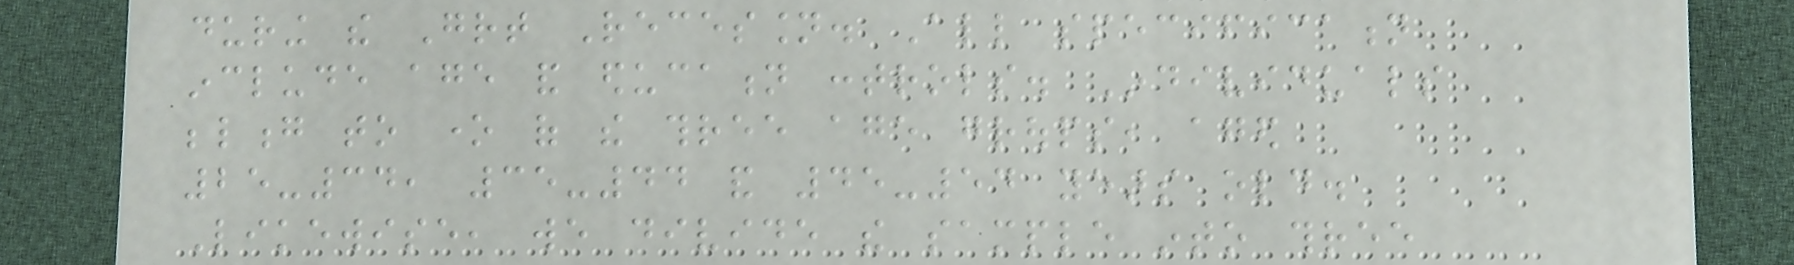during the Great Recession. All specification
include age and education controls. Individuals
belong to one of the three age groups, aged
25-34, 35-44 and 45-54 years old.
Likewise, we divide the sample into three
